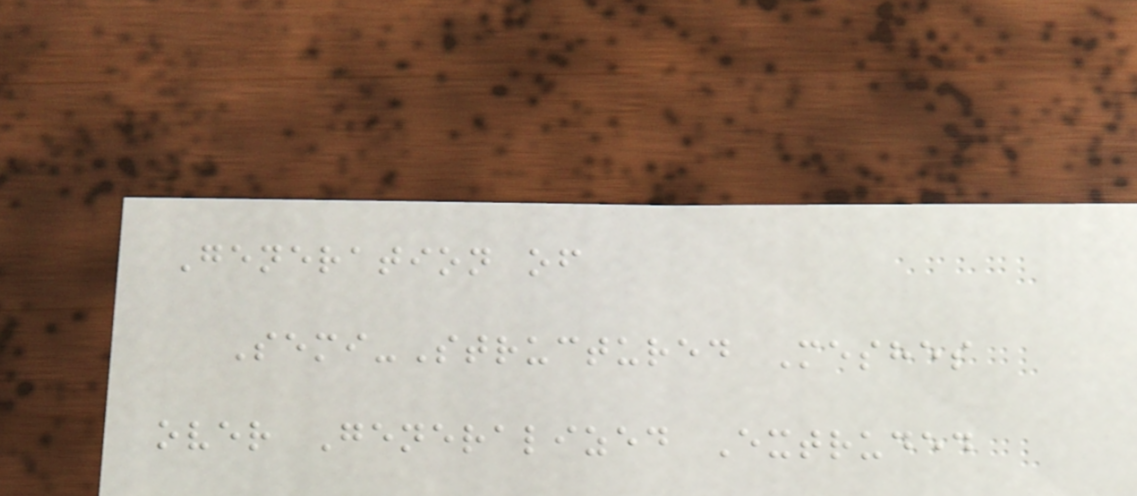Generation of
Semi-Structured Meshes
over Generalized Extruded
